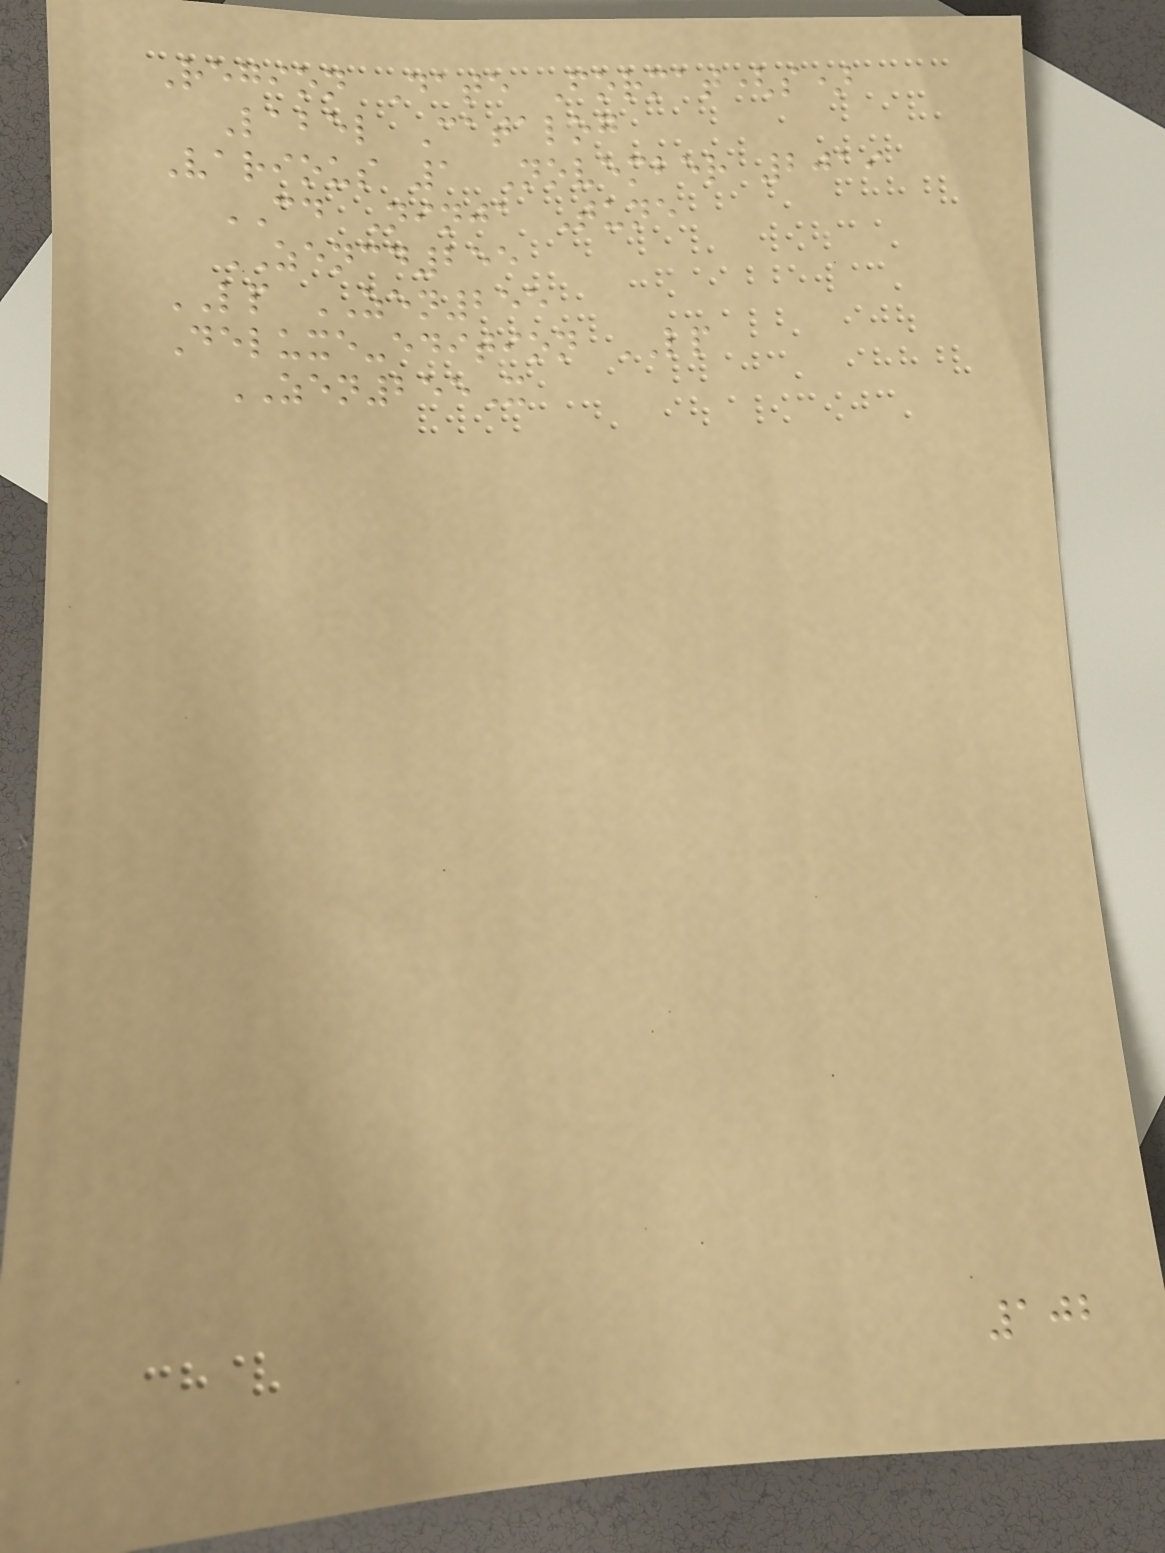Region Date Format(s)
Label Catalog
Various 1 November 2019
CD Ninja Tune
ZENCD255
LP ZEN255
Deluxe-edition LP
ZEN255X
102
